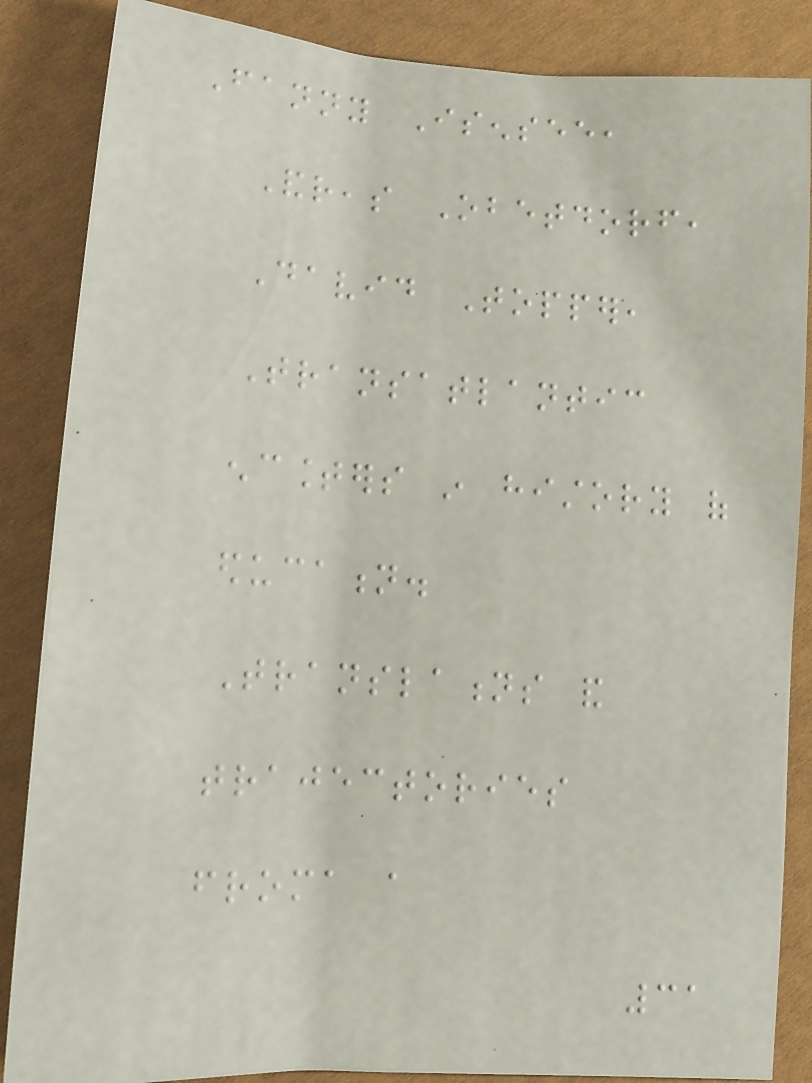Fanny Isensee,
Andreas Obetdorf,
David Topper,
Transatlantic
encounters in history of
education.
Translations and
trajectories
froma a
31
